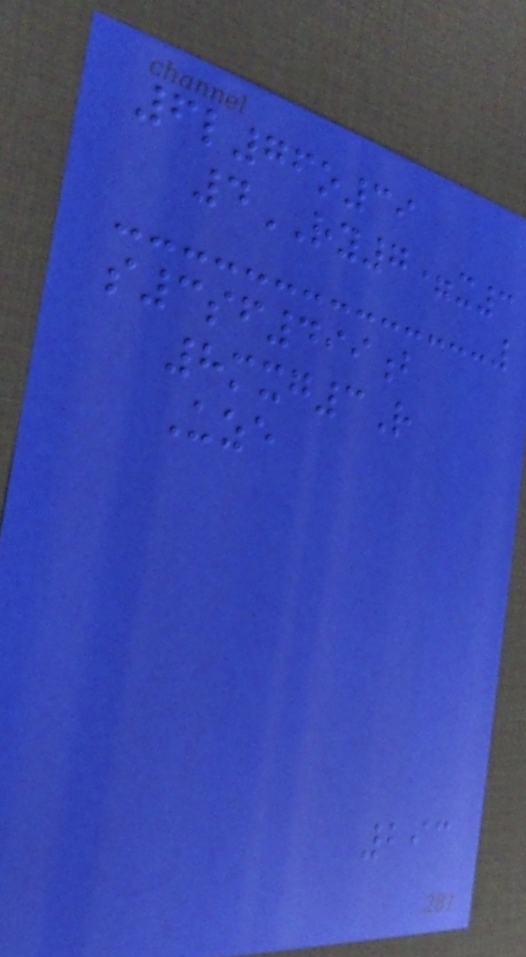6l76o39
4RY7=x3
s3sf499b
8mxg3R
Uze
293
